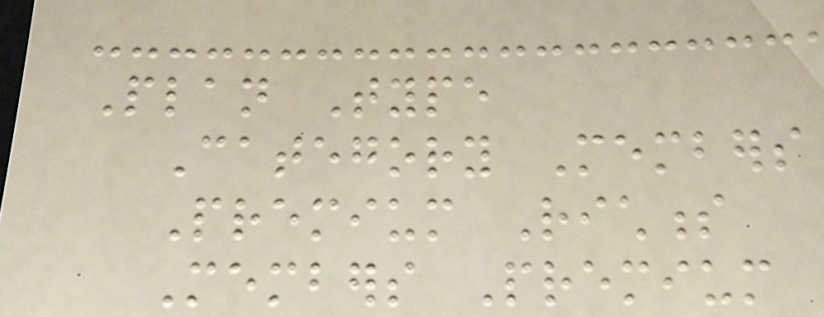Plan Type
Category Members
Premium Richness
Members Premium
